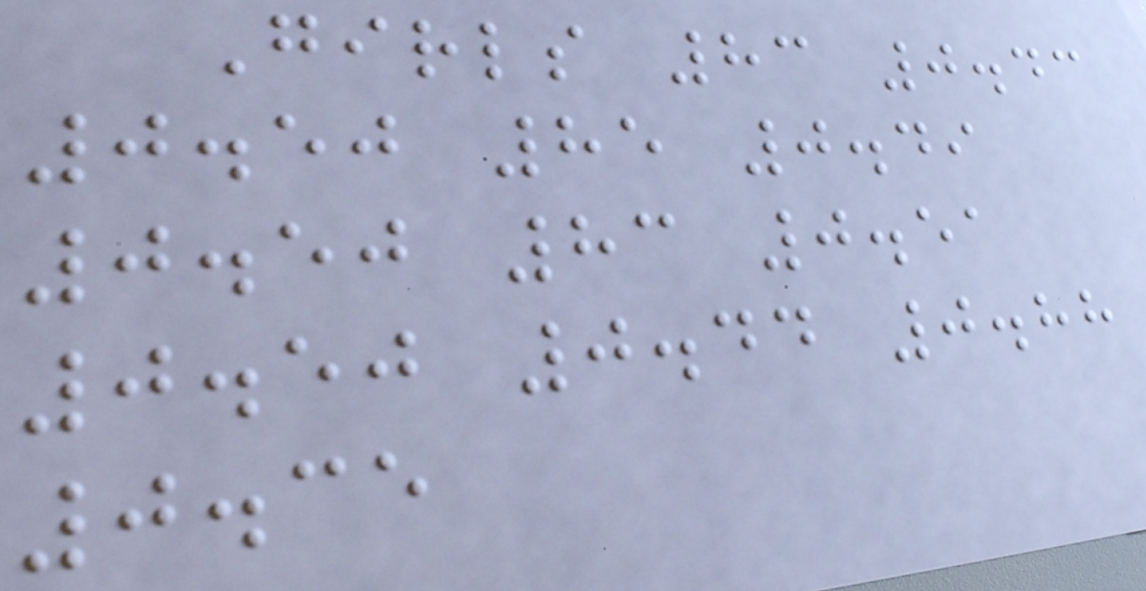Girls 83 0.43
0.50 85 0.49
0.50 83 0.51
0.50 0.44 0.88
0.35
